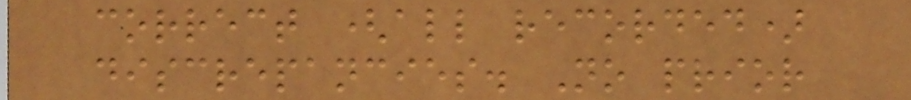correct (all recorded)
discrepancies. No prior
